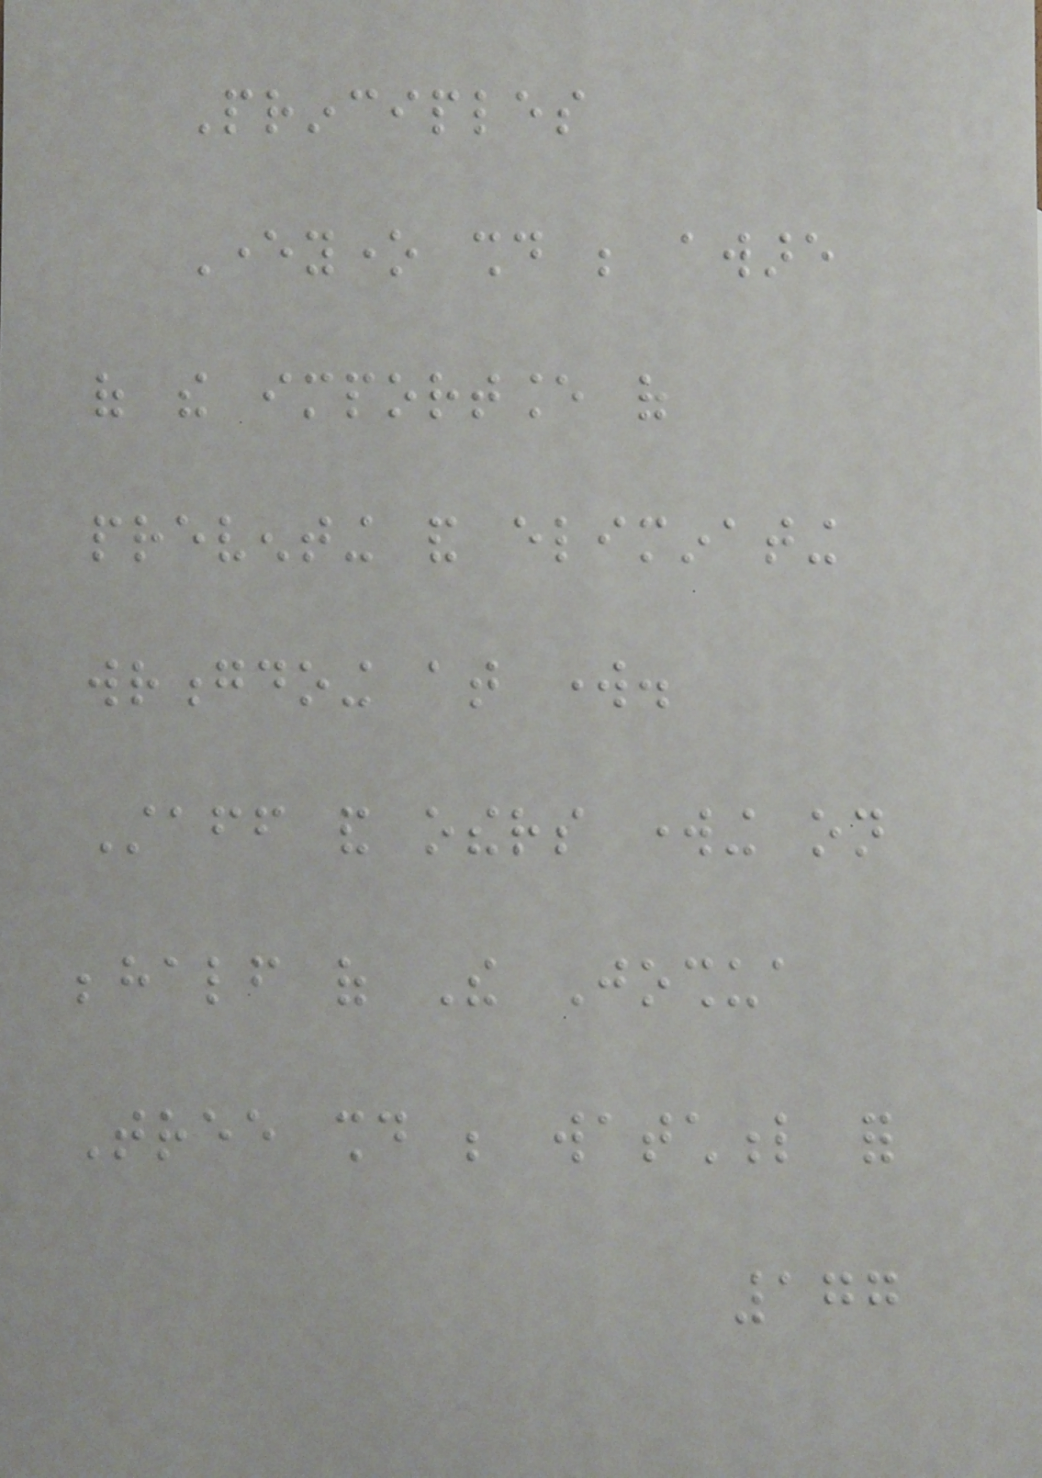Principles
Everyone should be aware
of the importance of
preventing and eliminating
wrongdoing at work.
Staff and others working on
behalf of The Joshua
Tree should be watchful for
177
